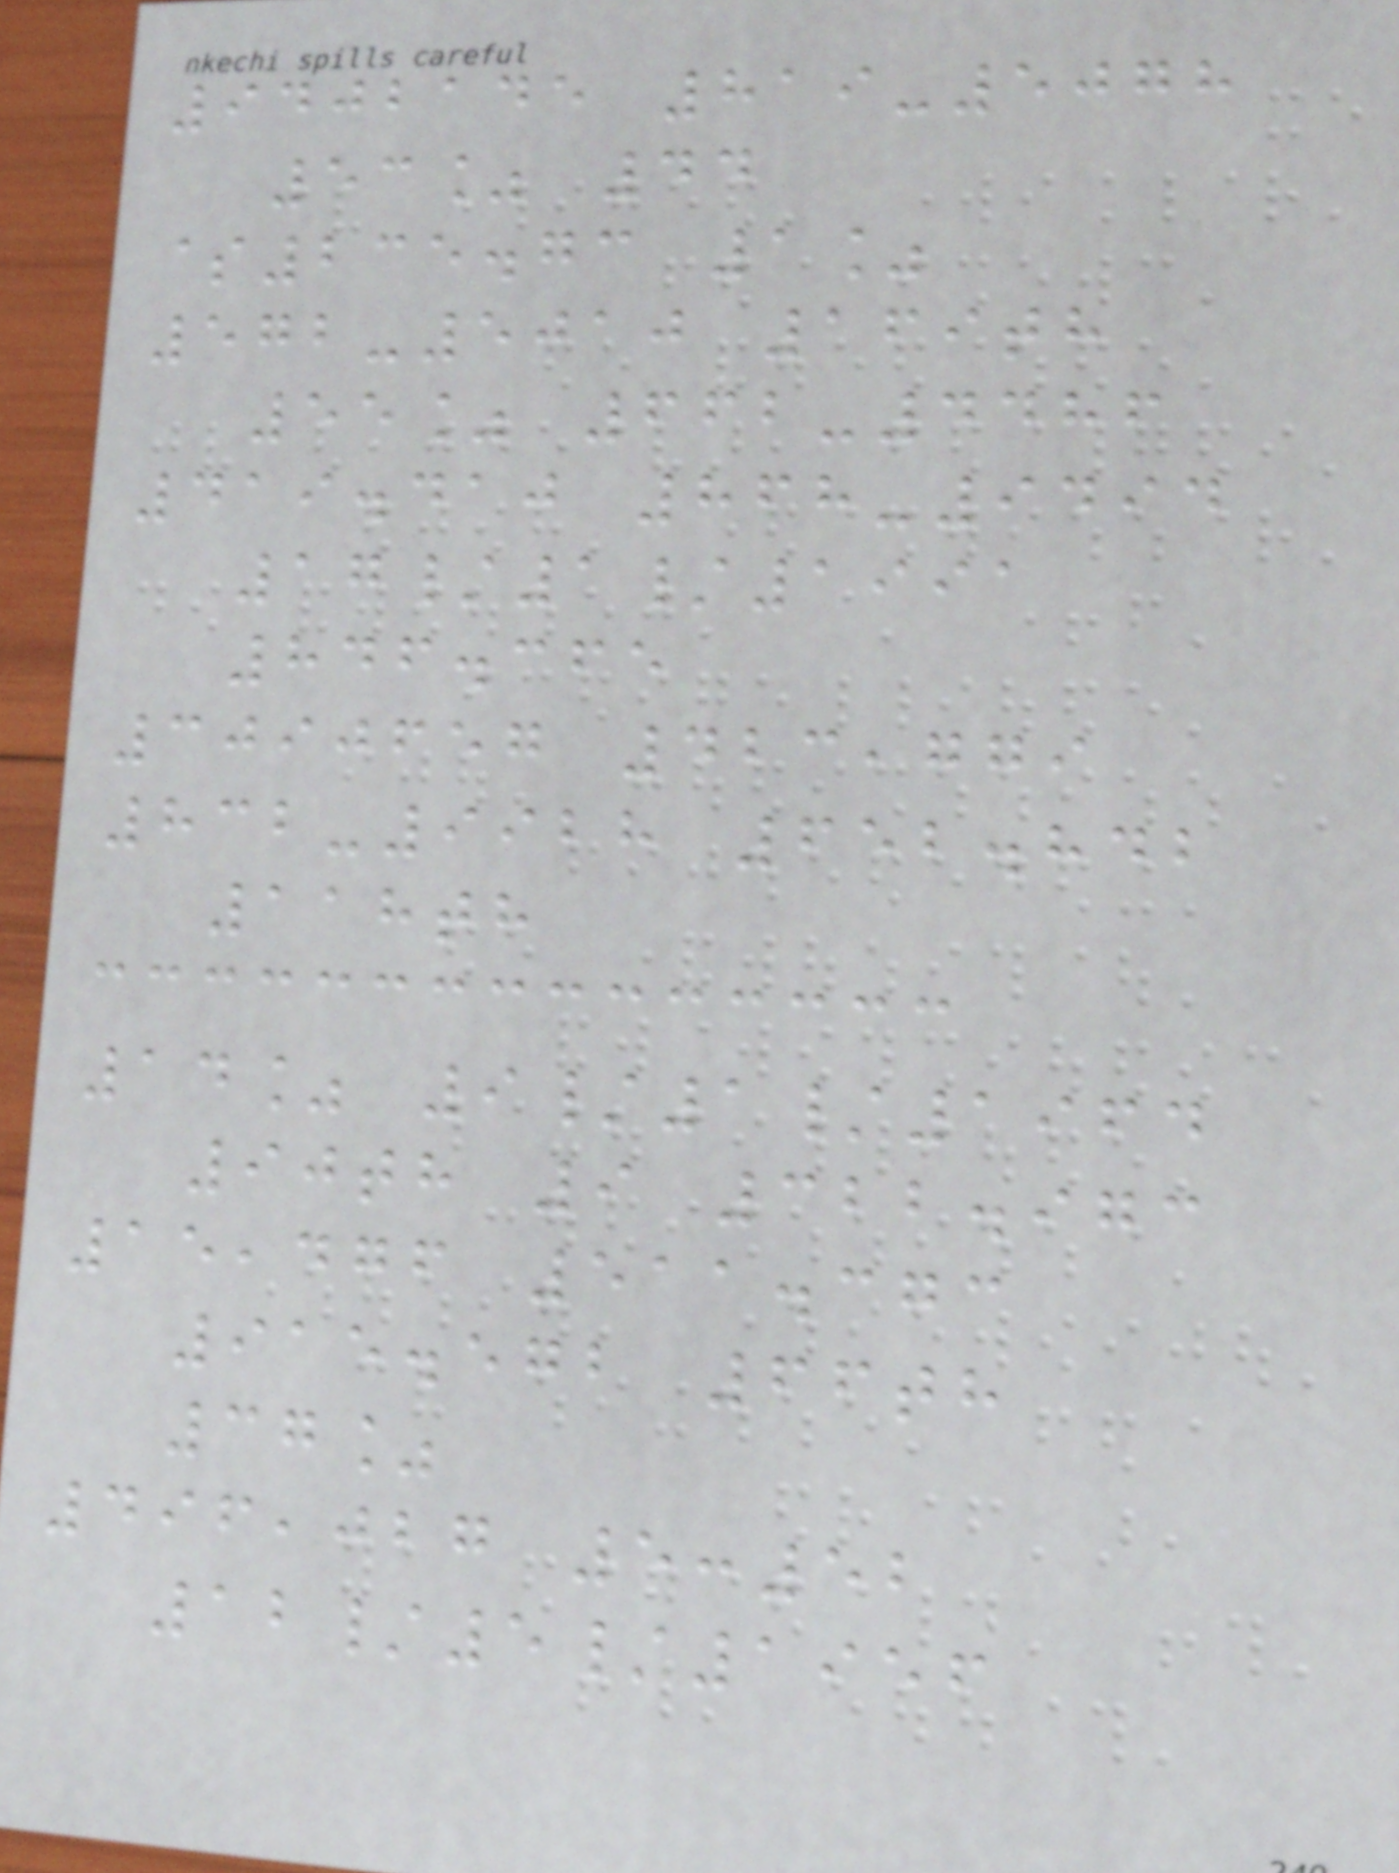9402145 819-5078
53% 44
$235.73 1%
572-5010 169th
55% 662-4486
419.410 868-9494
17/1/1991
846.365
3090657 423,779
832-9928 652.842
118th
14% 9/1/1964
90th 9 322.973
15,476 511.373
915.572 66th
37%
496,027 5:52
12/5/1956
